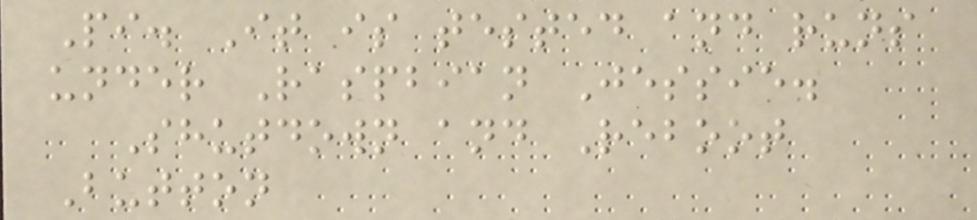Pi. It is tested and runs
under Raspbian Jessie.
Shutdown and Reboot
Button
